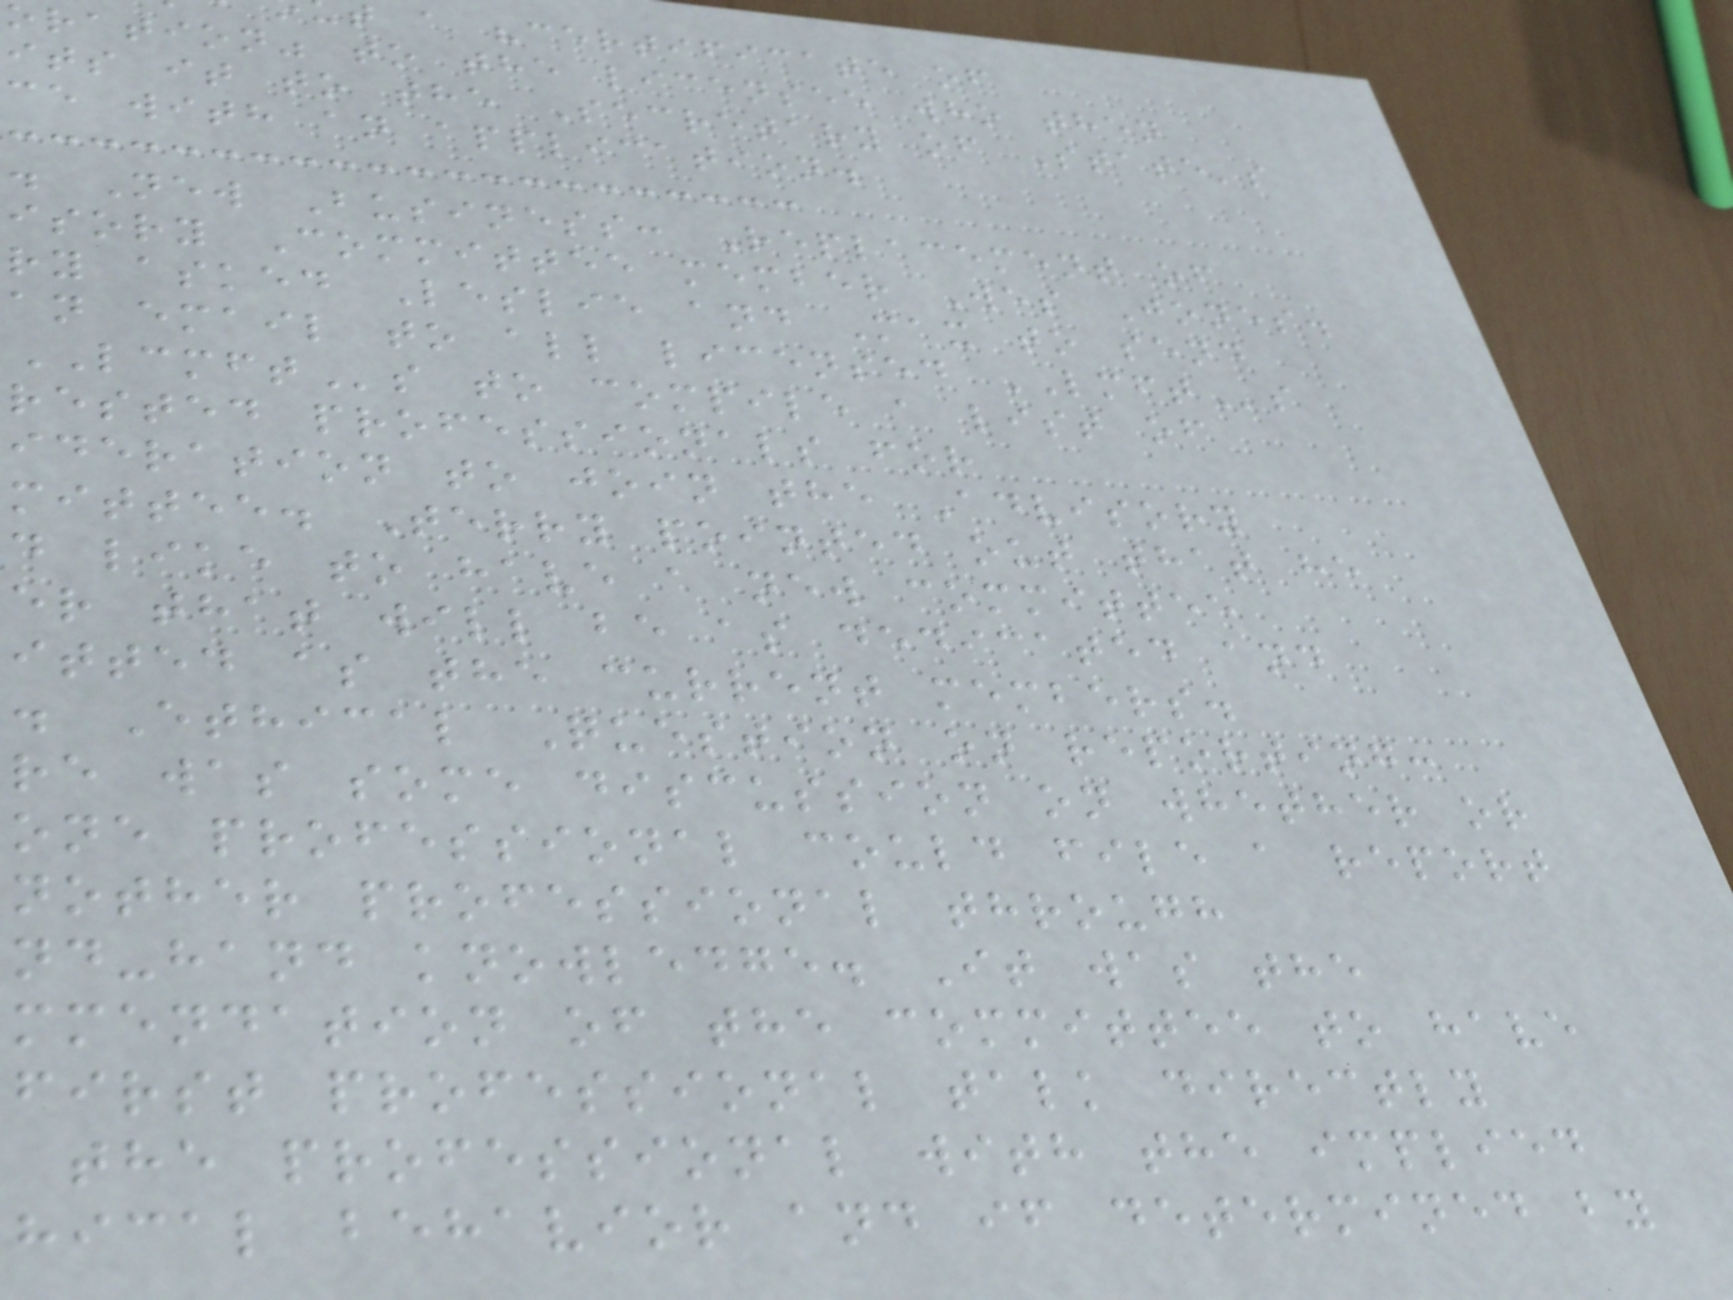t a "certificate of
oration" to the licensee who then
its it to the Secretary of State's
ce with an application.
. New Business: Replacement of
isory Committee member Wes Jones.
ry asked Leslie and Max to send
an email to all licensed LMFTs
LCMFTs to compile a list of
rested professionals for
ideration to join the Advisory
mittee. Terry pointed out that he
d like to have a new committee
er that will be as dedicated and
itted as the current members.
. Ethical Question on reporting:
re was some discussion on whether or
one professional could file a report
nother professional through
nd-hand knowledge. It was the
mmendation of the committee to have
first professional talk directly
the professional with the implied
hical behavior and if determined by
